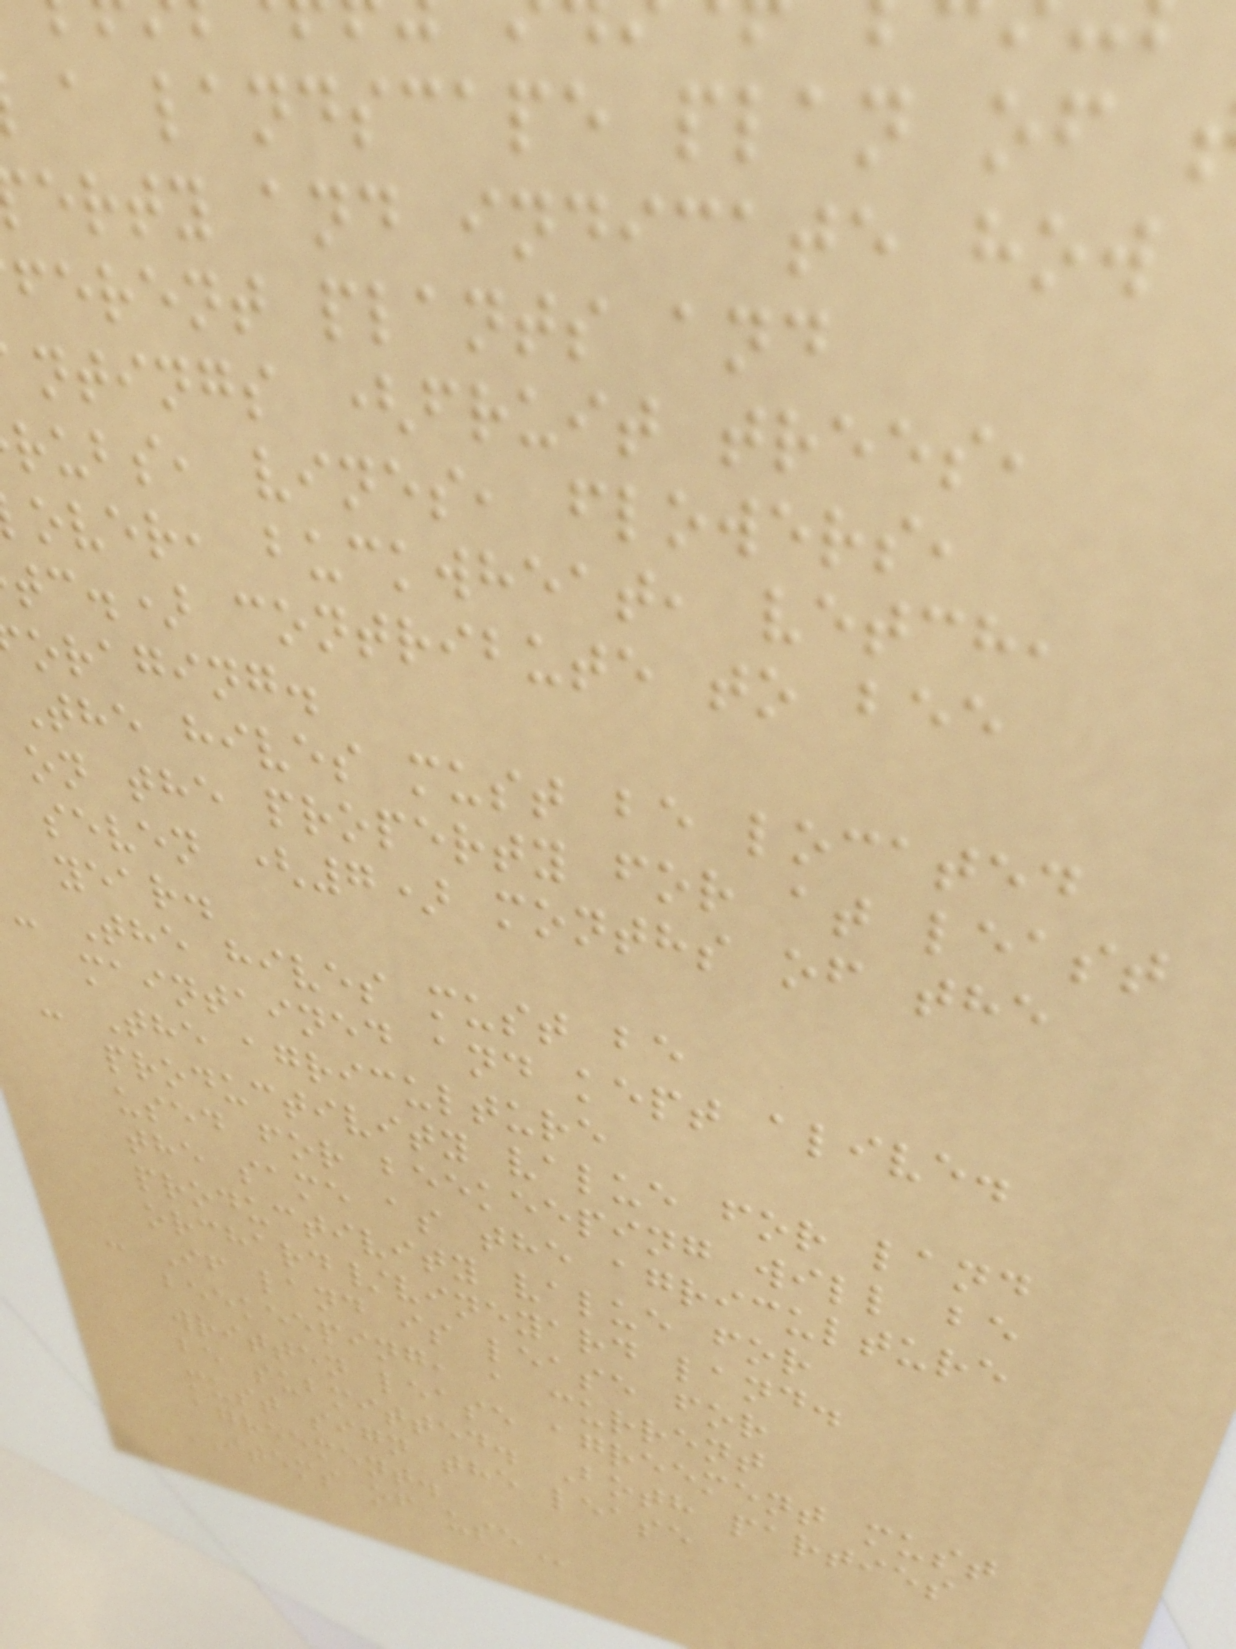a landscape plan of
erty and indicate how
ferent plants and
ntings (fruit trees,
rubs, vines, flowers,
over, buckwheat, vetch,
tc.) contribute to bee
oraging.
The hives must be located
on the property for at least
seven (7) months of the
year.
- The hives must be
maintained and kept alive.
- The agriculture
productivity value for land
used for beekeeping will be
the same as the agriculture
productivity value for
orchard/vineyard land.
- If land is lease for
beekeeping, a current
written lease agreement must
be submitted. Both parties
must sign the lease
agreement.
ITEMS OF USE
